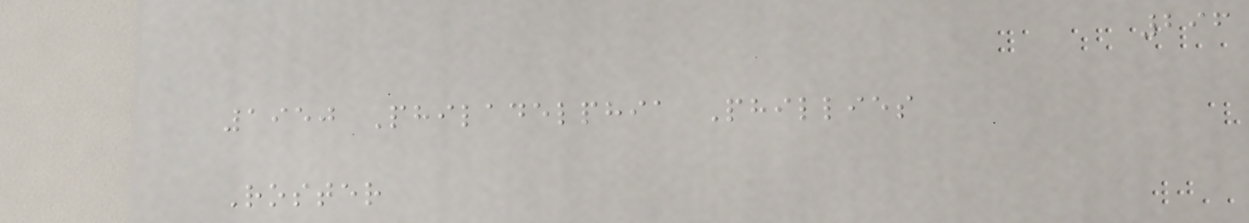296
1950 Philadelphia Phillies
Roster
